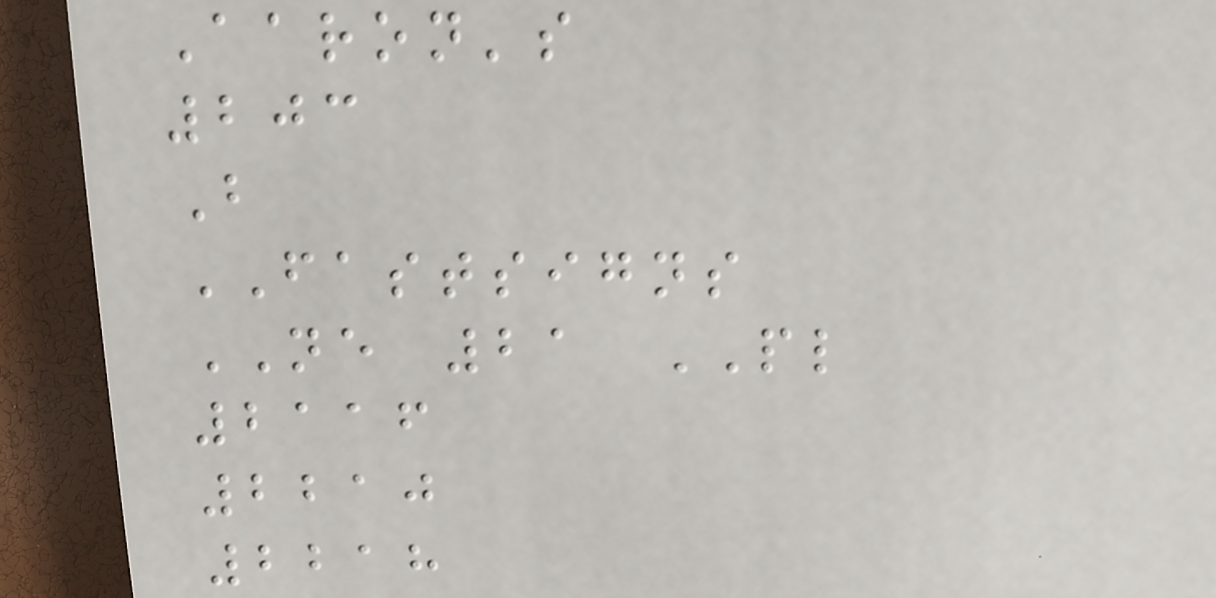Aaron's
203
B
FASTSIGNS
NE 21 PL
2116
2210
2218
